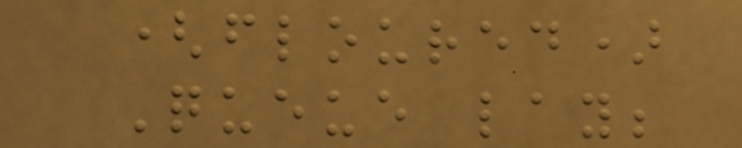(floured)
Queue lay;
